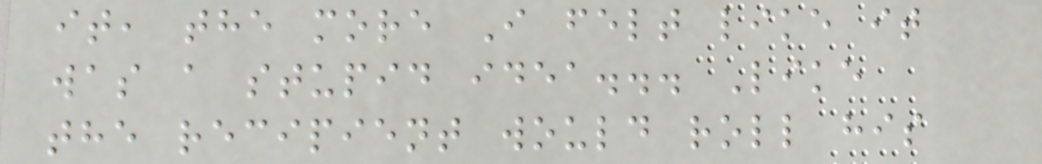it, the more I felt like it
was a stupid idea... Like
the recipient would roll his
